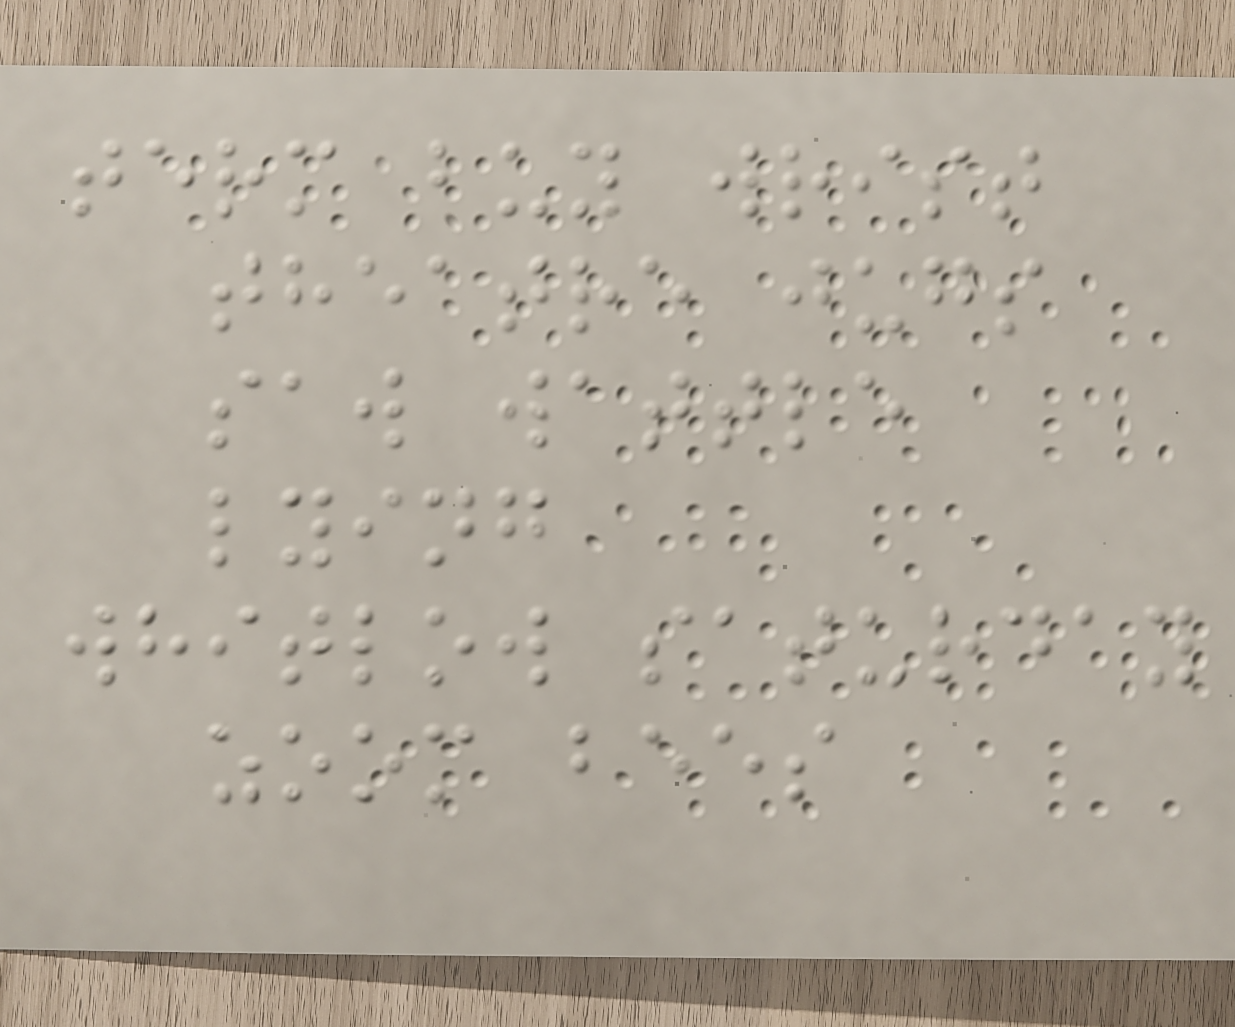term buy wrist
theatre jugs
saw wattle
lying
whitlow saturday
zoom bees
